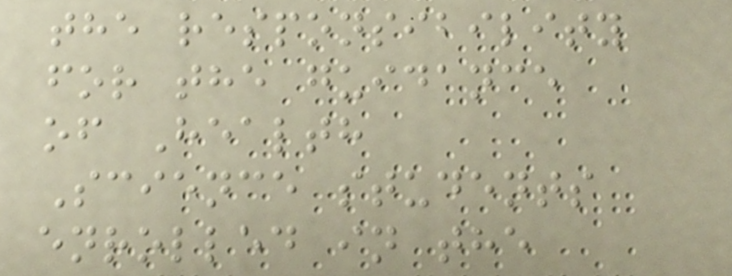the responsibility
for the guidance
of Health
Science students
enrolled in the
